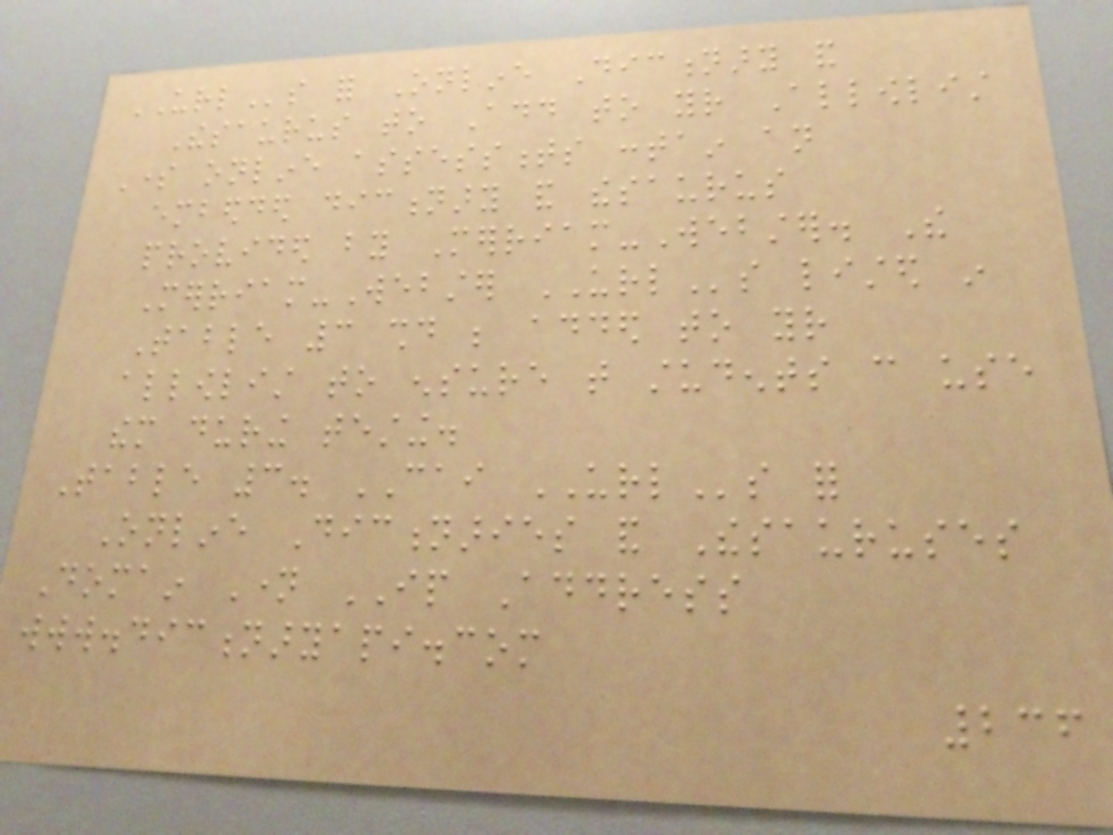URLs for Online Dictionary and
Thesaurus to Add to your Allowlist
Some online assessments contain an
embedded dictionary and thesaurus
provided by Merriam-Webster. The
Merriam-Webster URLs listed in
Table 3 should be added to your
allowlist to ensure that students can use
them during testing.
Table 3. CAI URLs for
Online Dictionaries and Thesauruses
Domain Name IP Address
www.dictionaryapi.com
236
